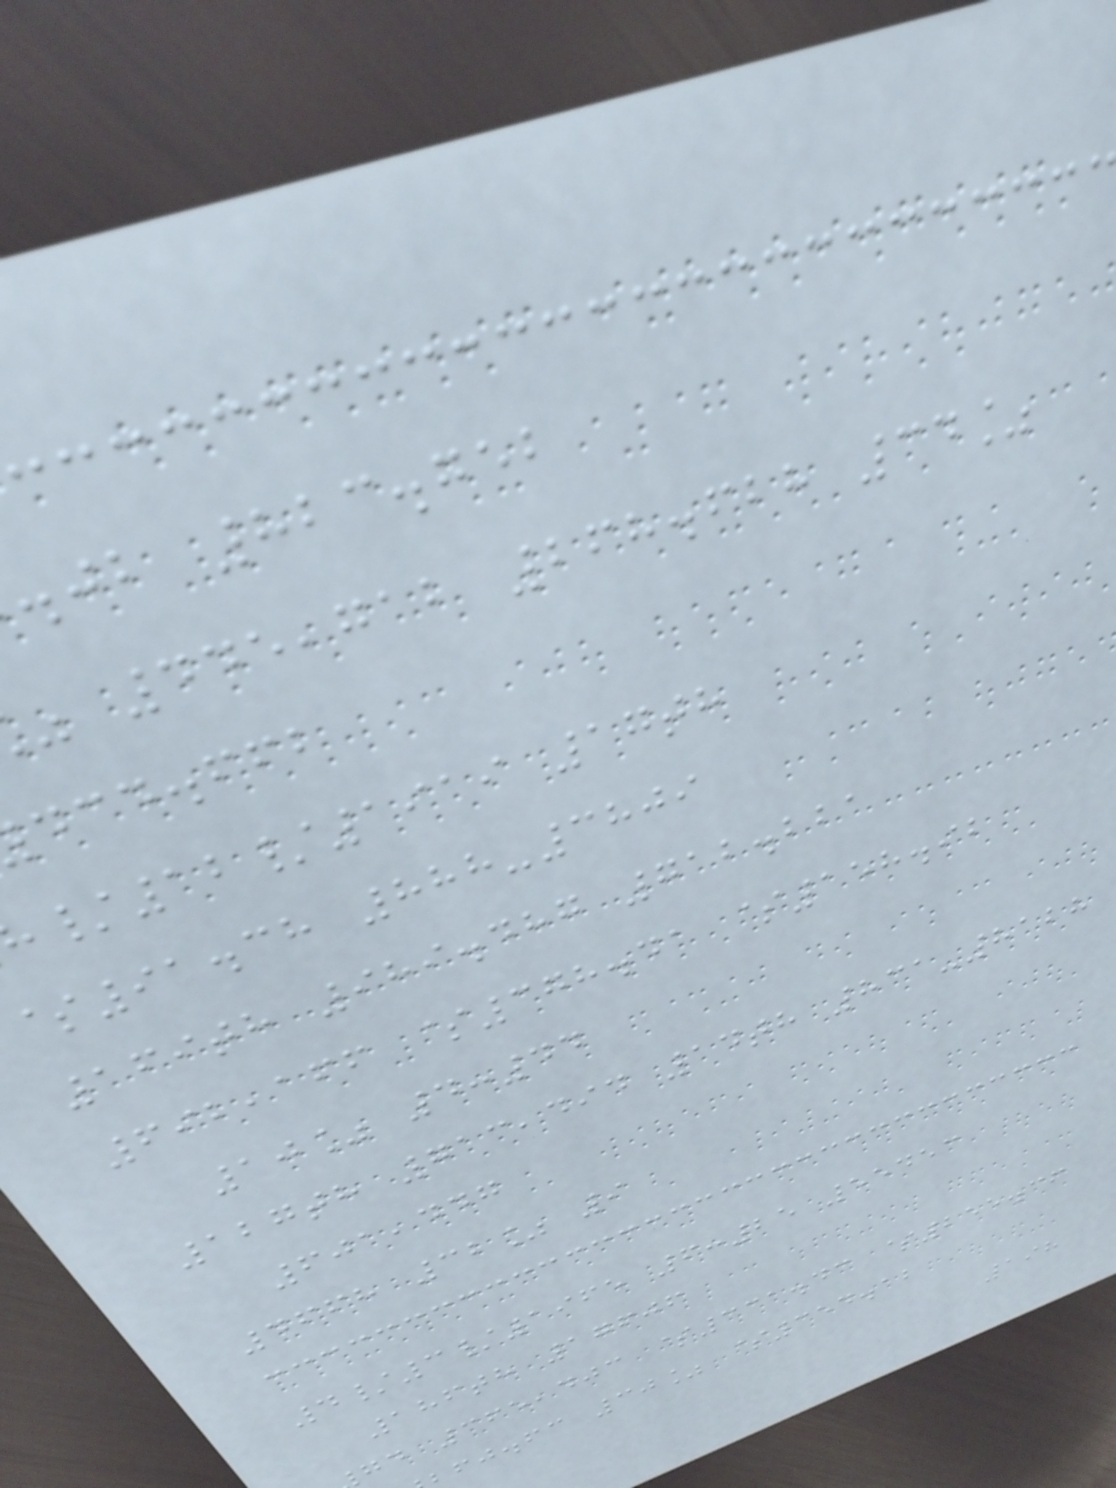.jb 823.752
445,712 268.628 34%
dcd.ffb
/12/1919 17th
$91.38 888-3809
169th 989.487 712.221
692,166 $378.41 $158.92
10% 4:44
127th 713,494 14th 831-8128
601,447
4668 32% 9
4/3/1965 6:25 55453
186th 17606
gd 365,403 $331.43 $255.36
fj.fc 30% $354.12
198
